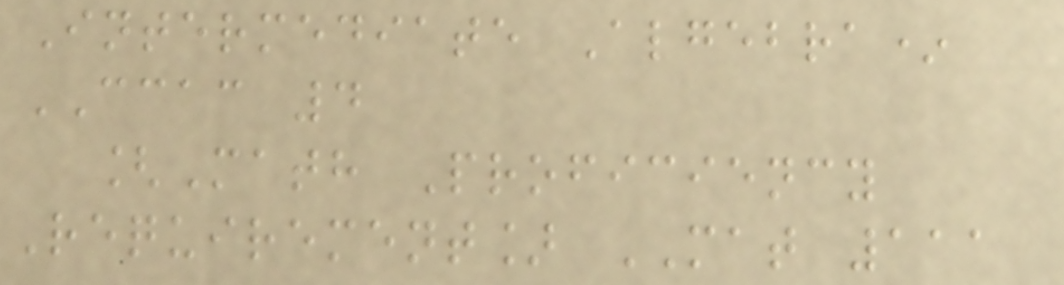Intermediate Algebra*
CCAC 4
[Math Proficiency
Requirement] MAT 111
